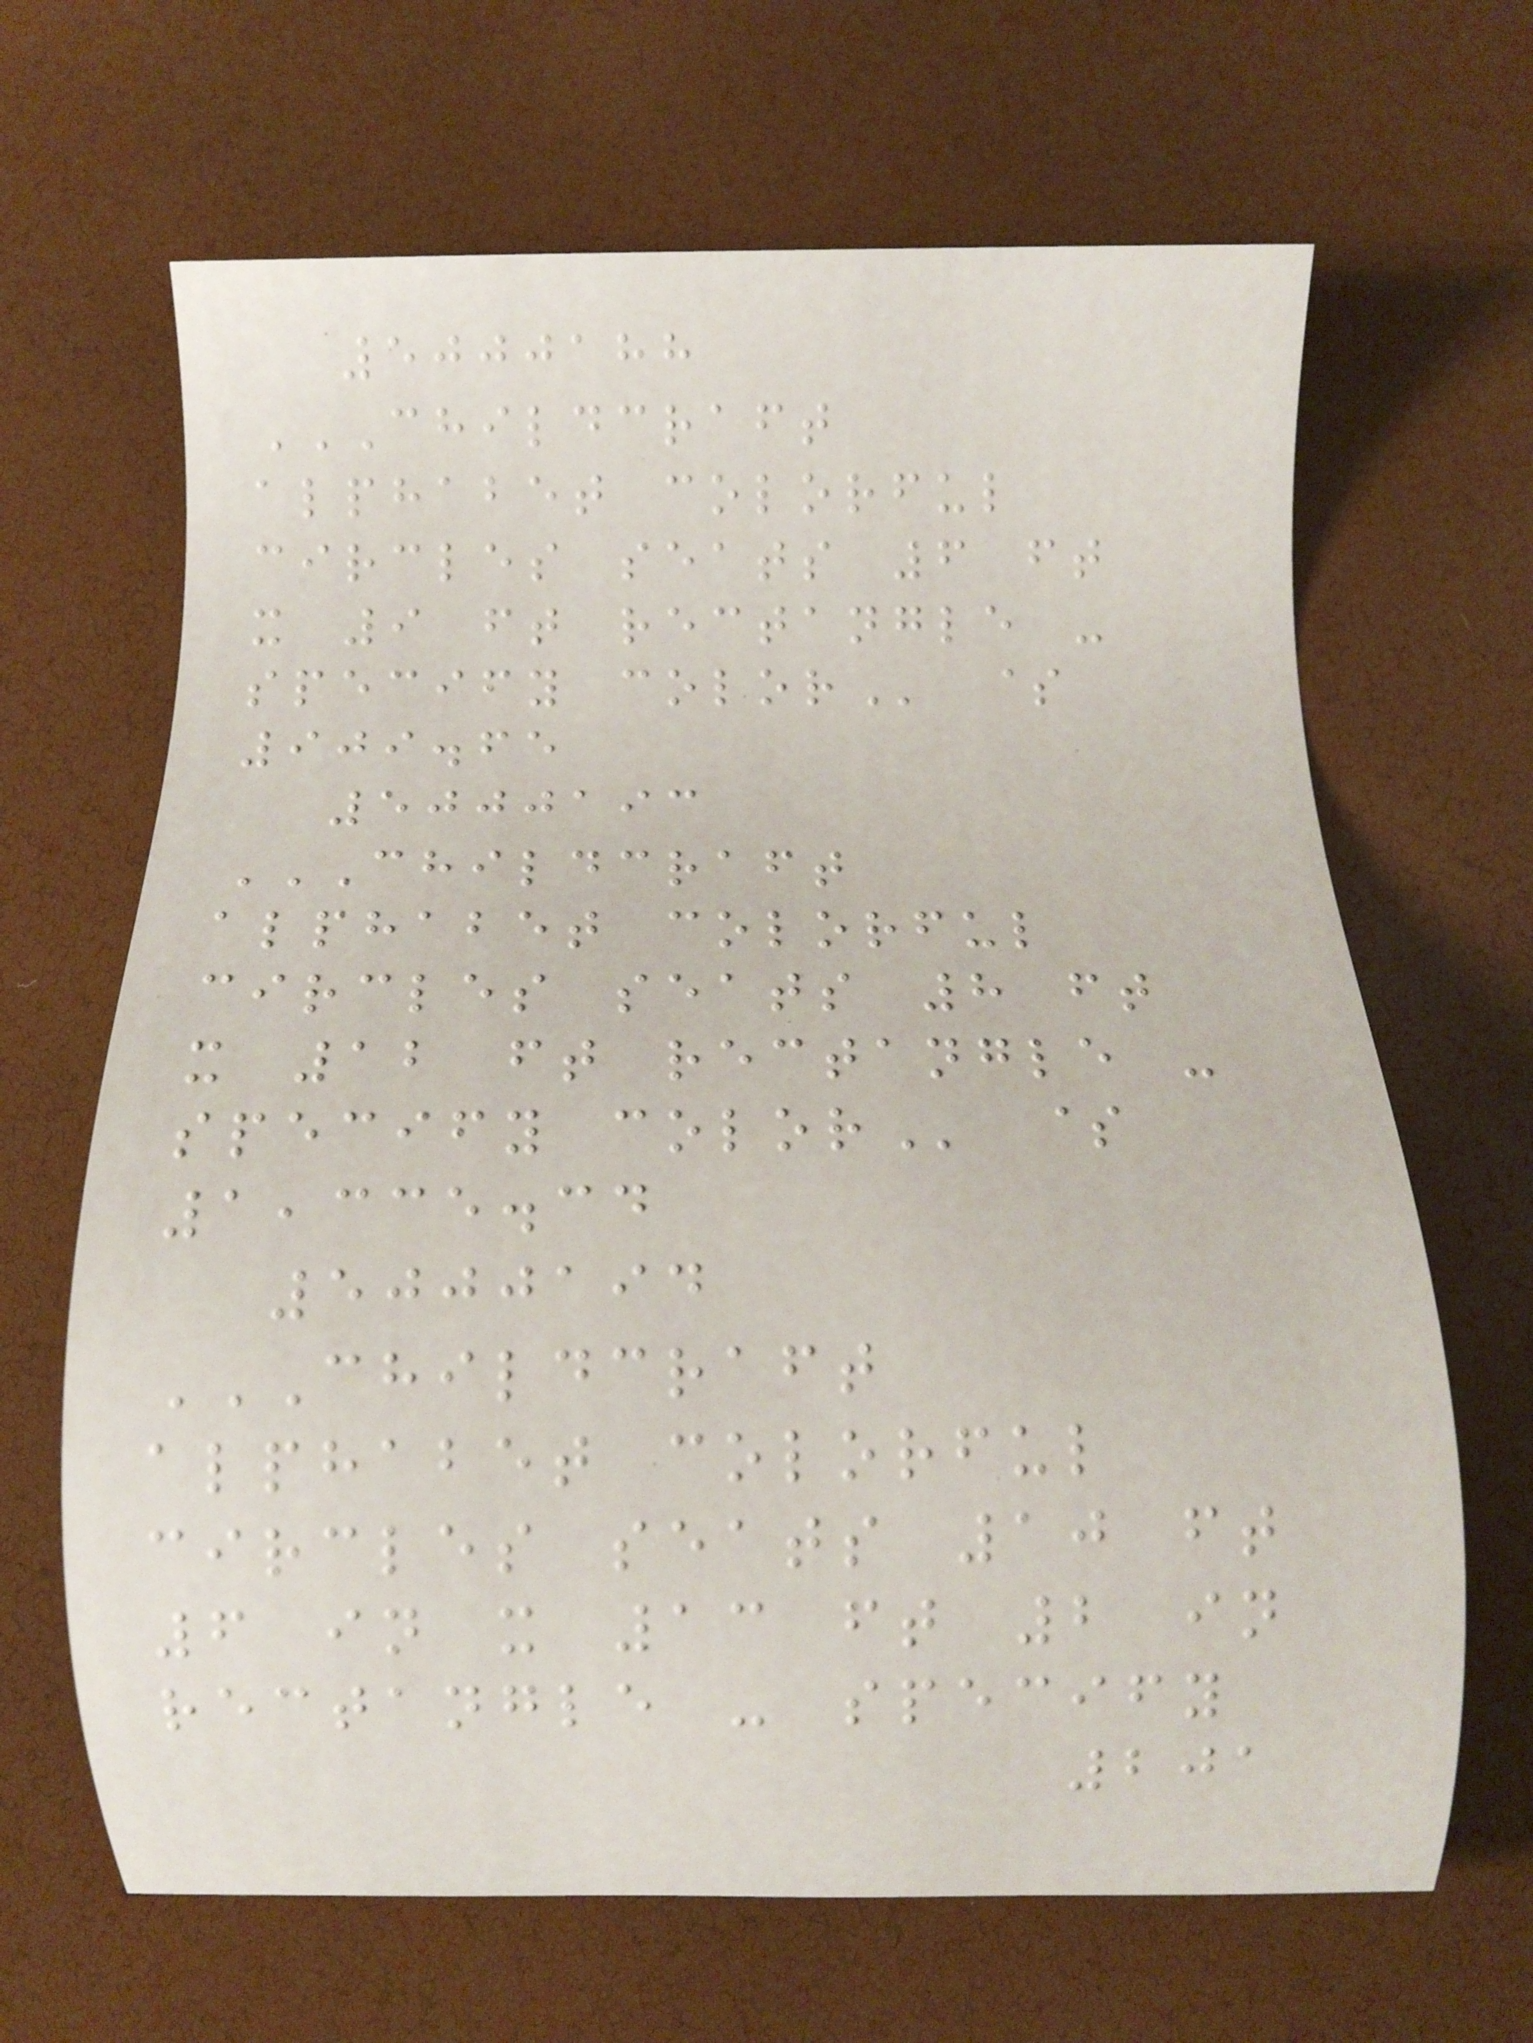5000188
CHILDCRAFT
ALPHABET COLORFUL
CIRCLES SEATS 6 FT
X 9 FT RECTANGLE -
SPECIFY COLOR $
909.65
5000193
CHILDCRAFT
ALPHABET COLORFUL
CIRCLES SEATS 8 FT
X 12 FT RECTANGLE -
SPECIFY COLOR $
1,335.34
5000194
CHILDCRAFT
ALPHABET COLORFUL
CIRCLES SEATS 10 FT
6 IN X 13 FT 2 IN
RECTANGLE - SPECIFY
201
